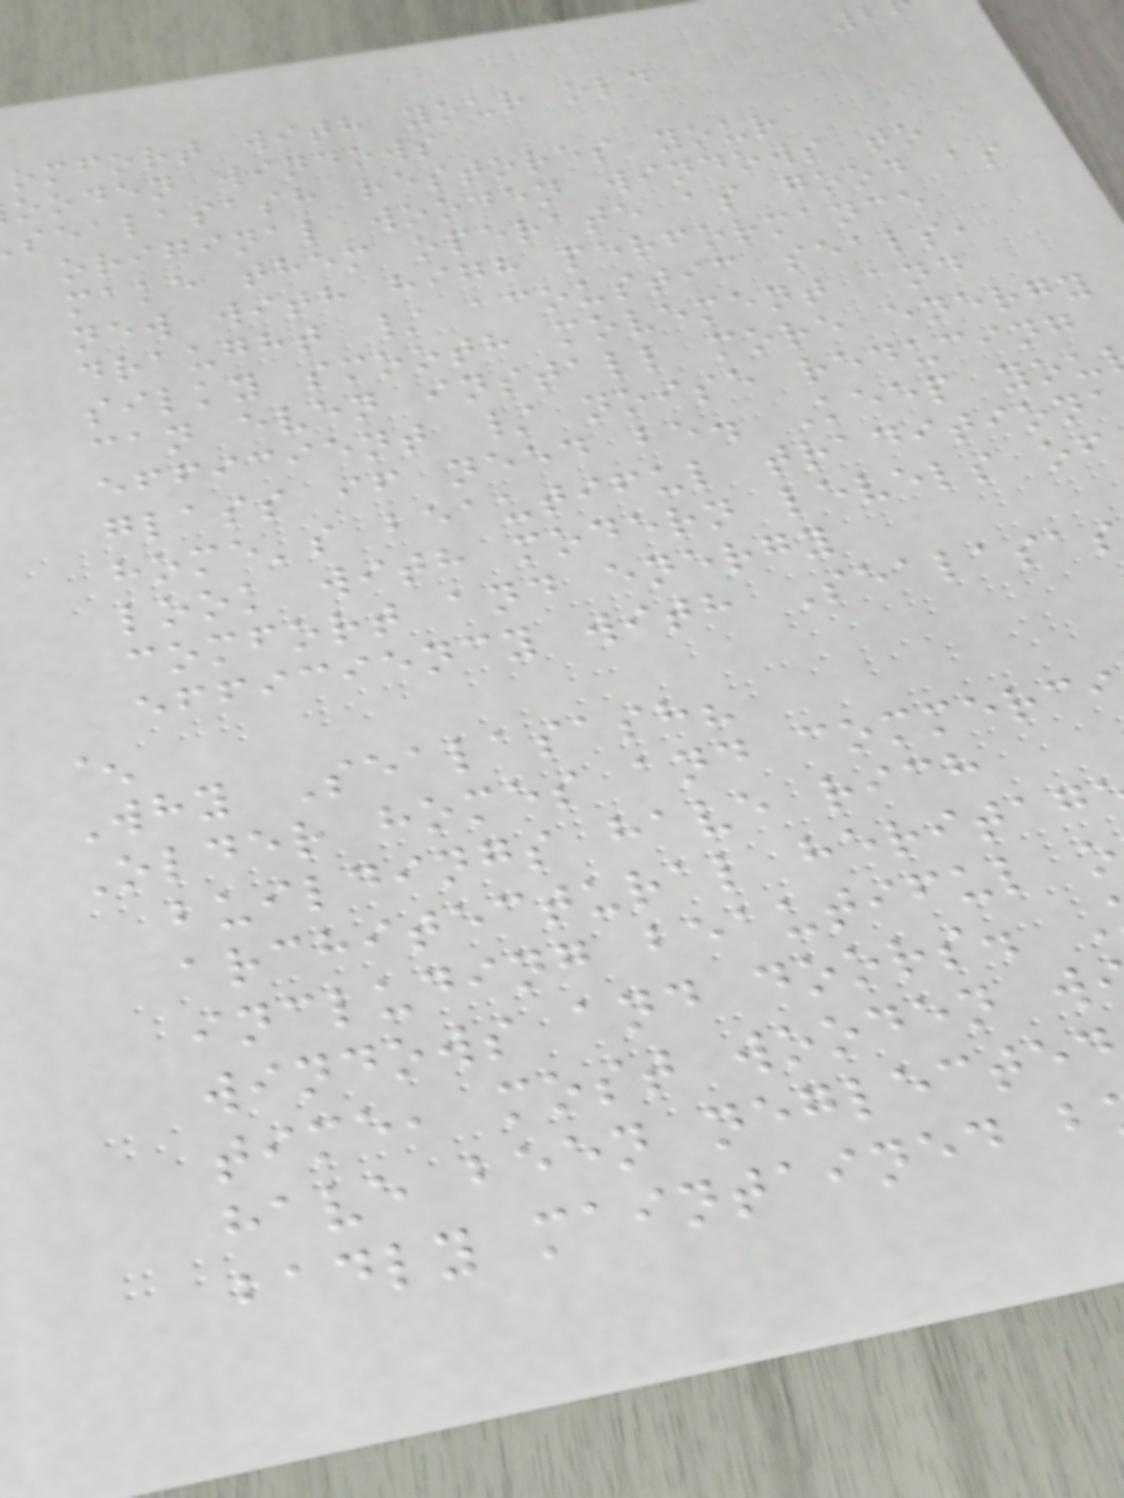omfort with your old
ooden windows
sealasash restores your
original wooden windows to
make them operate as good as
new with high performance
draught / acoustic seals,
silky smooth movement and
can even install more energy
efficient / noise reducing
glass if need be. Keep you
home's beautiful tradition
look with modern levels of
comfort and energy
efficiency with Sealasa
^
Why Sealasash?
Older homes and commerci
buildings have rich
architectural heritag
including beautiful o
windows and doors.
time, most wooden w
have been neglected
badly maintained b
